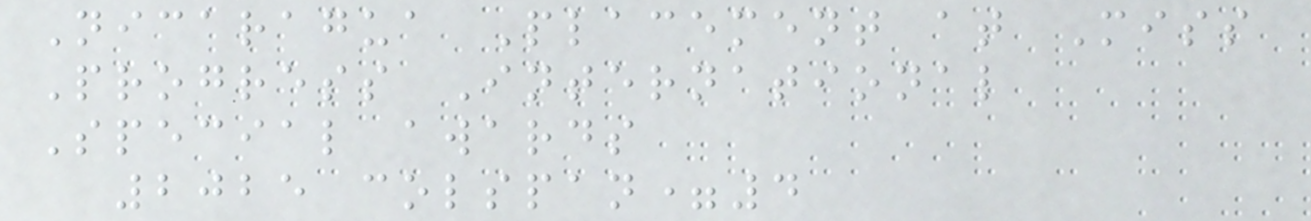Nicaragua Placement at Miss
Progress International
Special awards
2025 colspan=4
